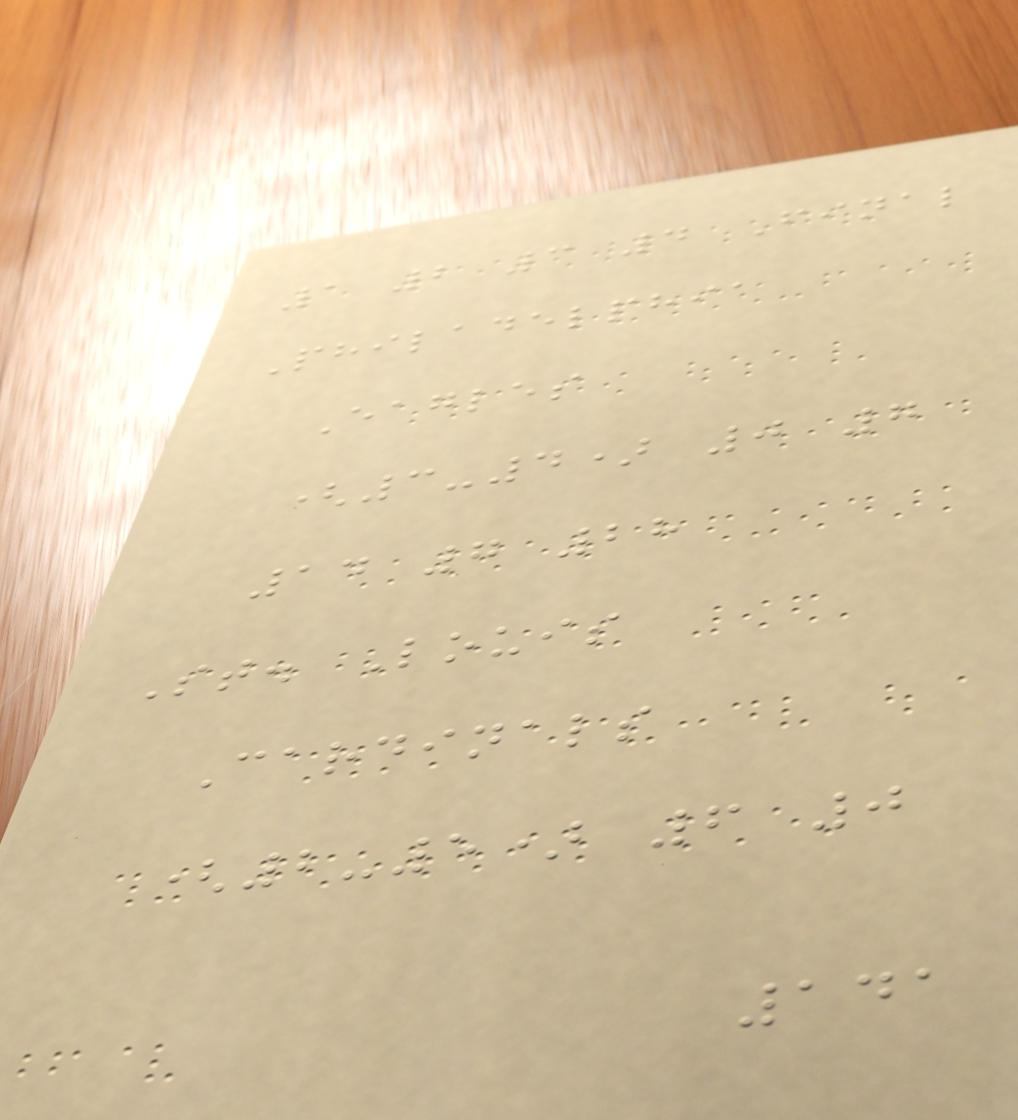1 2 3 4 Final
Philadelphia
Eagles
(3-4) 0 7
14 7 28
St. Louis
Cardinals
(2-5) 6 0
141
